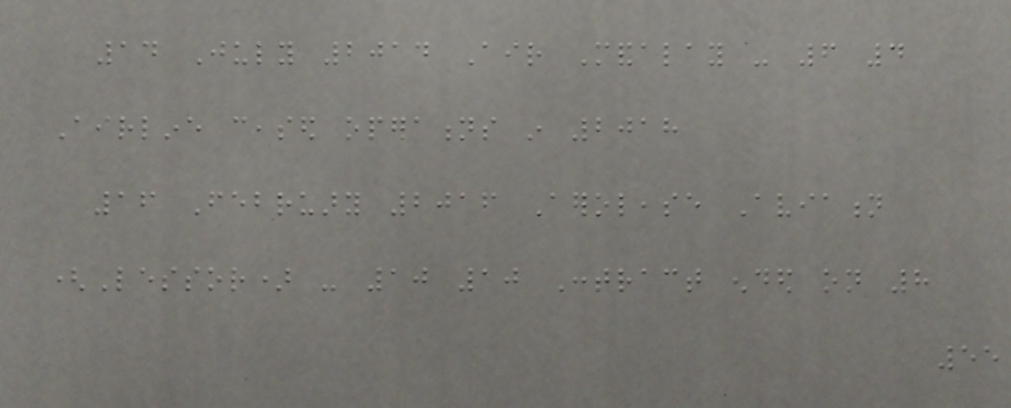14 July 2014 Air Mandalay - 6 4
Airline ceased operations in 2018
16 February 2016 Aerolease Aviation
(Lessor) - 10 10 Contract ended on 8
55
